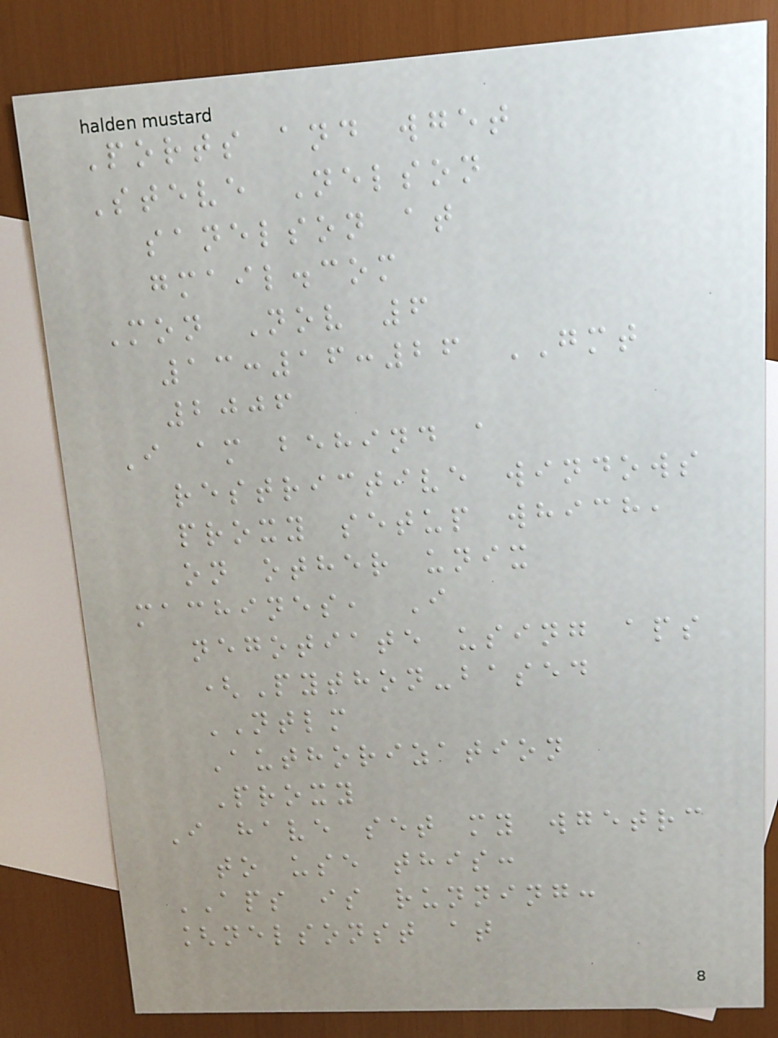Ports and wget
Steve Nelson
sanelson at
gmail.com
Mon Nov 6
13:16:26 GMT
2006
I am behind a
restrictive windows
proxy setup which,
on other unix
machines, I
negotiate using aps
(Python-based
NTLM
Authorization
Proxy
I have set my wgetrc
to use this:
APS is running:
[nelsonst at
